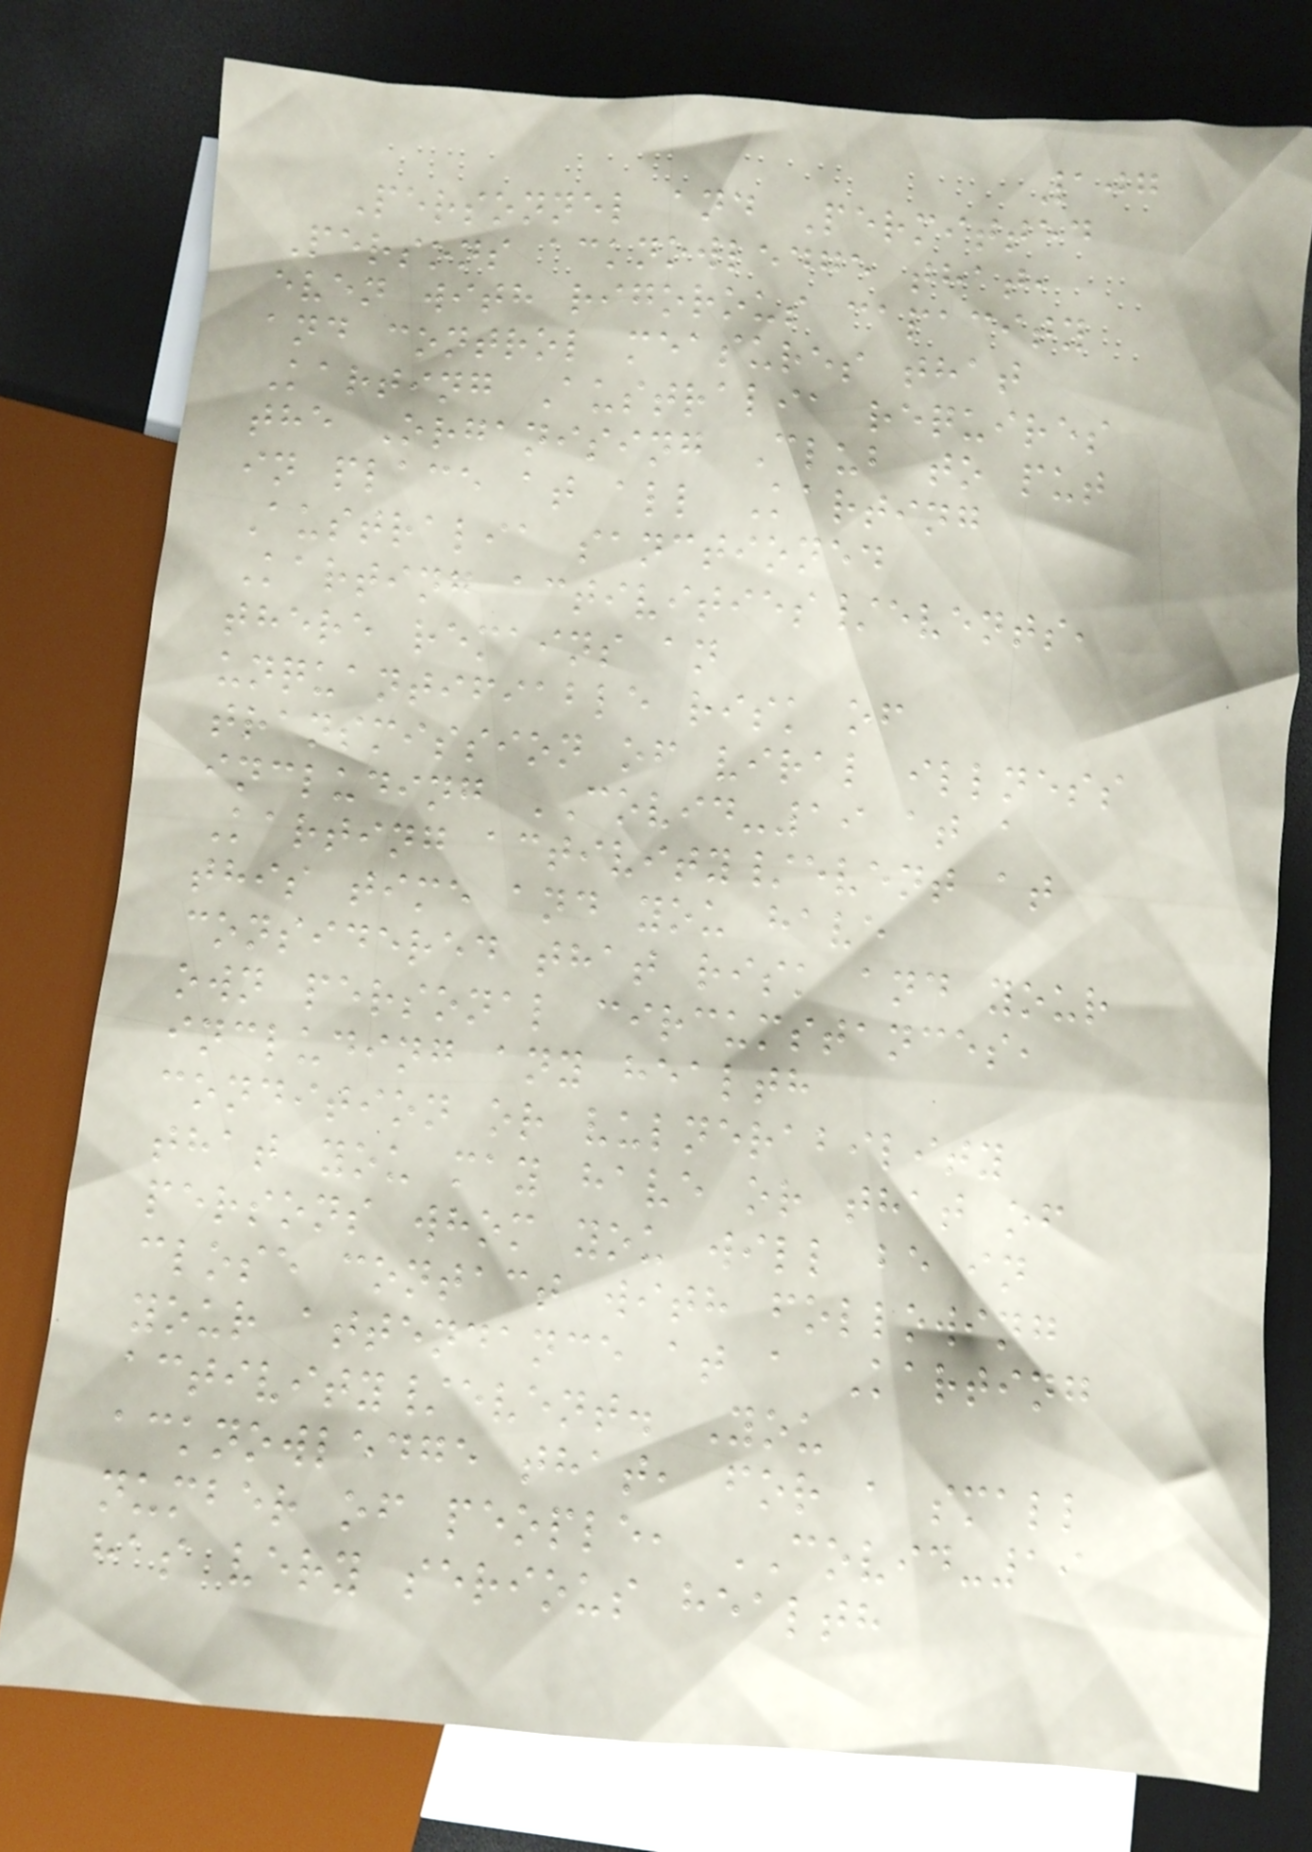107
Personnel and Permitted
Persons acknowledge that,
even with rigorous capacity
and control measures that
Karting Australia requires
the Organising Club to put
in place at all Karting
Australia sanctioned
Karting activities/events,
there remains an
unquantifiable risk of
transmission of viral illness
including COVID-19 at a
Karting activity/event at
this time and you have
considered that risk and your
own personal circumstances,
including any health
condition or vulnerability
that you may have or that of
persons whom you will be in
close contact with following
your attendance at a Karting
activity/event. You
acknowledge that, for a small
number of people, COVID-19
has very serious health
